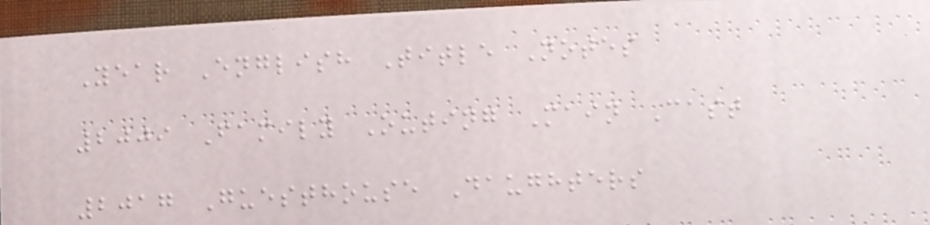Year English Title Notes
2009 Family Outing Main Cast
2017 Guesthouse Daughters
